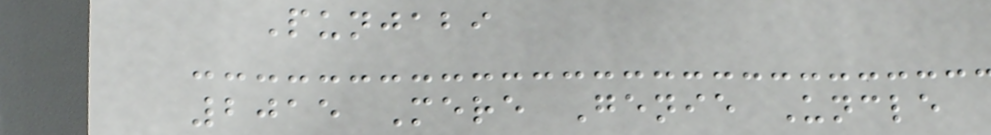Punjabi
2015 Mere Genie Uncle
